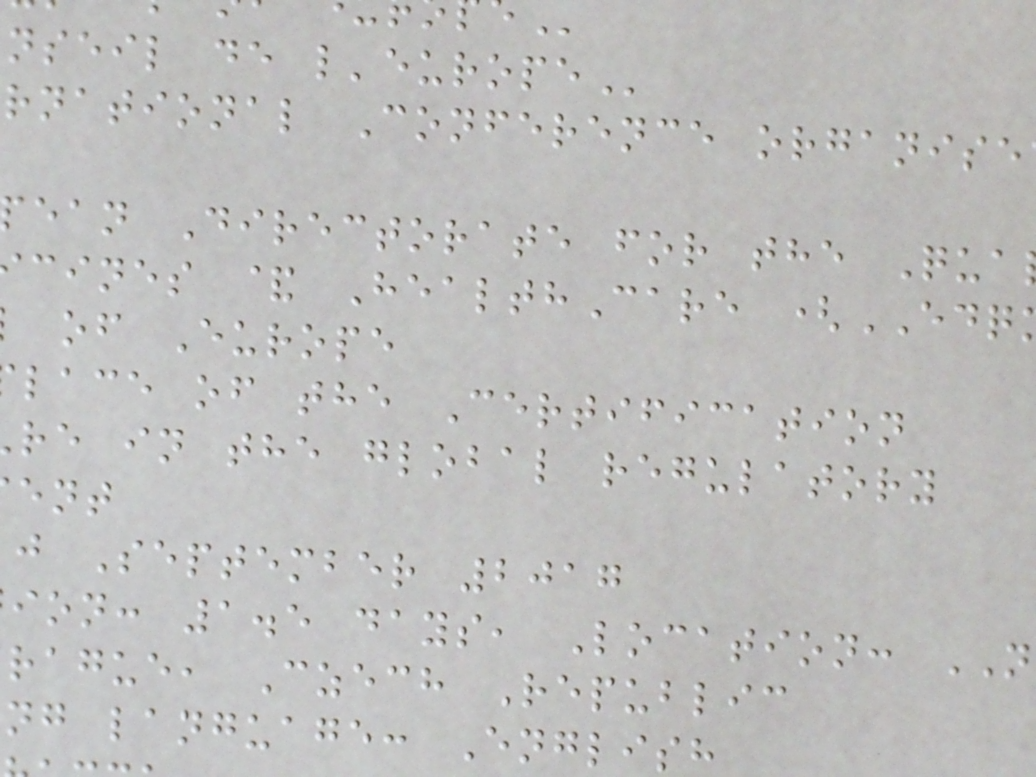nseil de
rnational Conference organise
ean Directorate for the Qua
cines & HealthCare (EDQ
of Europe
lace of the Certification
re in the global regulatory
j September 2017
ion: 1.5 days, Location:
rague, Czech Republic
ng language: English
